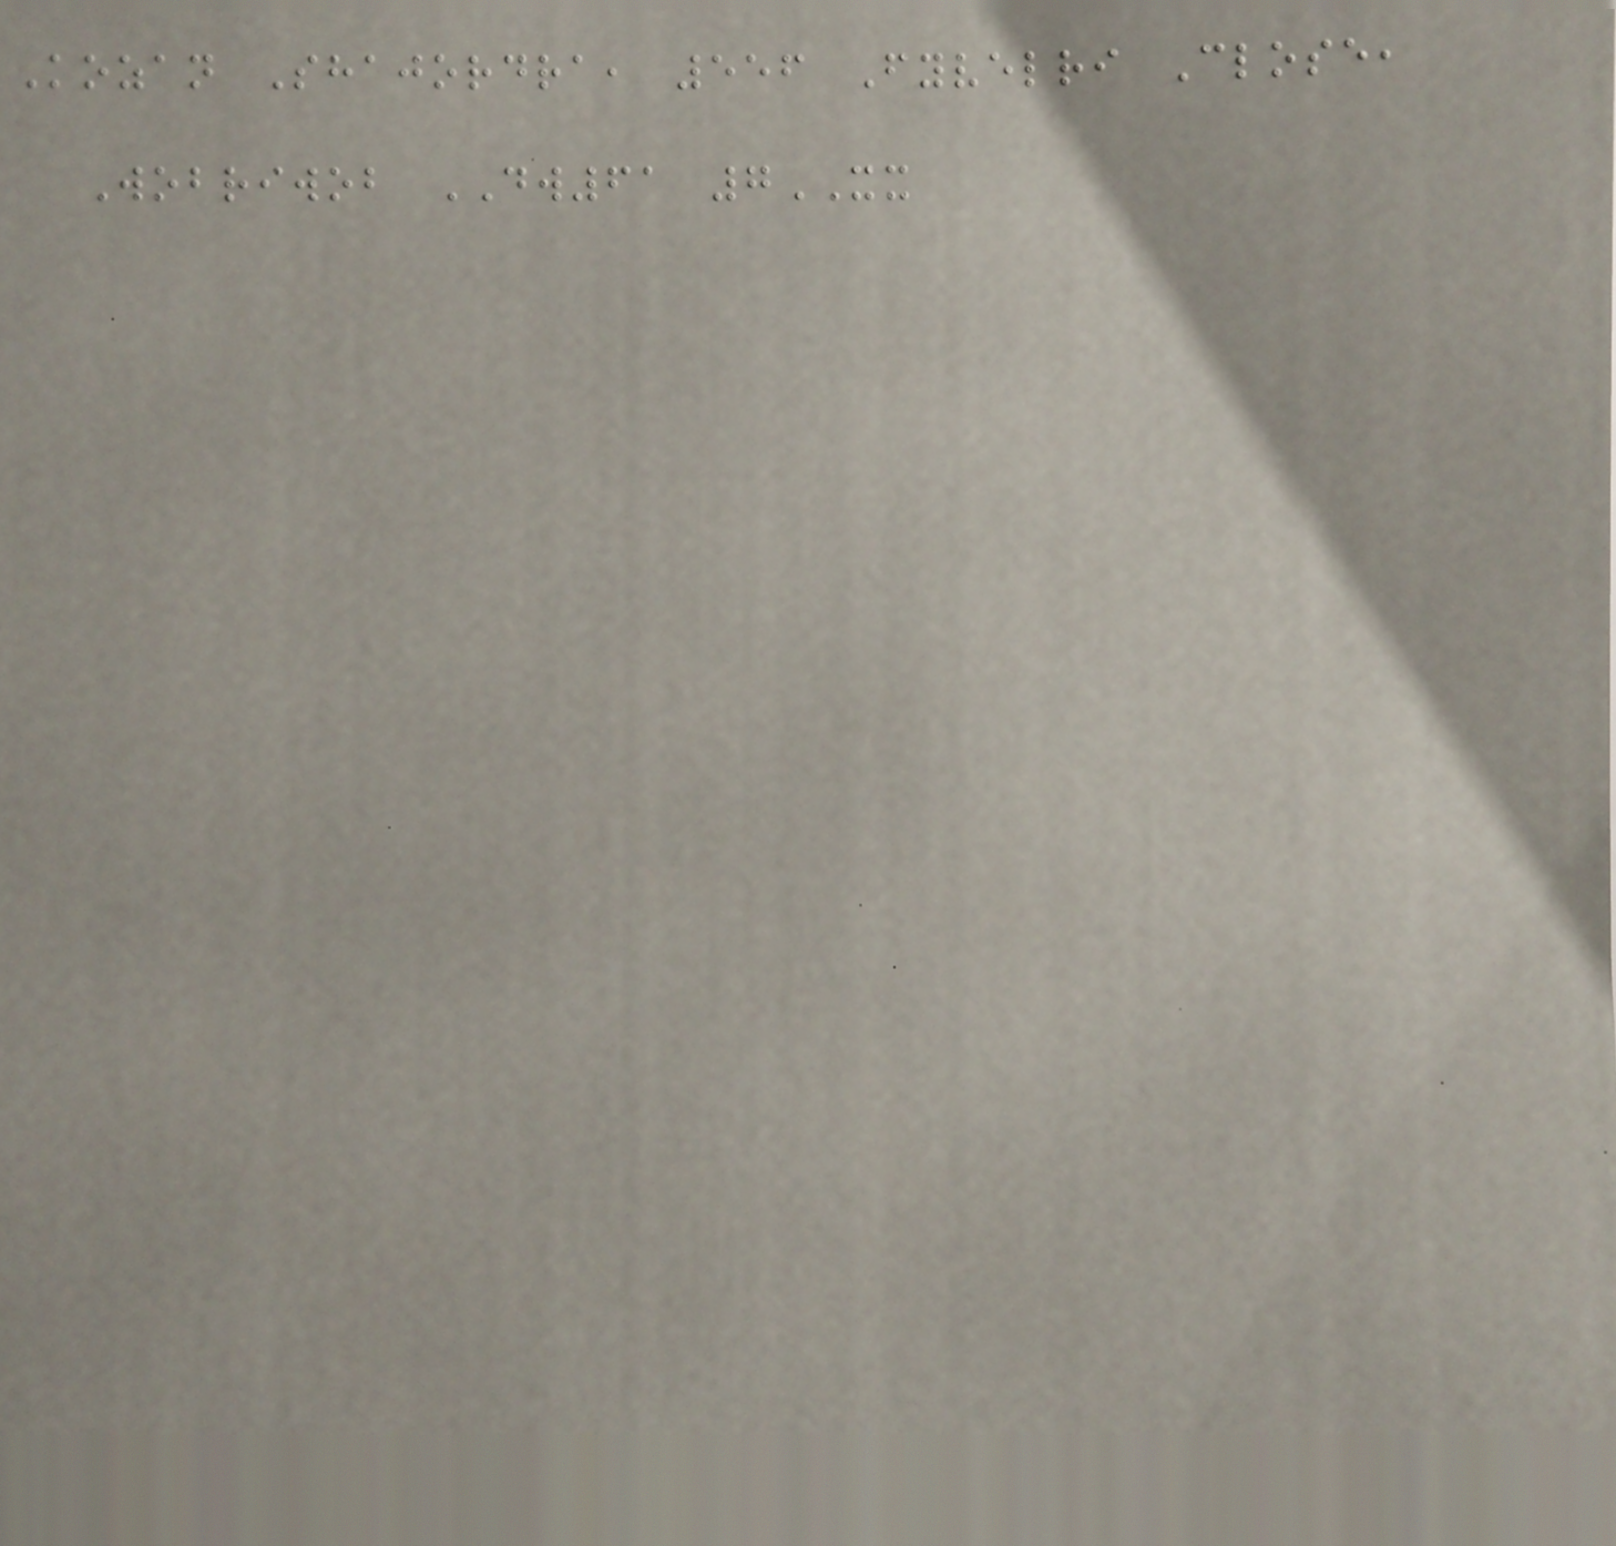Kozan Shajordra, 556 Fyvelri Close,
Wobriwob DW61 7XX
